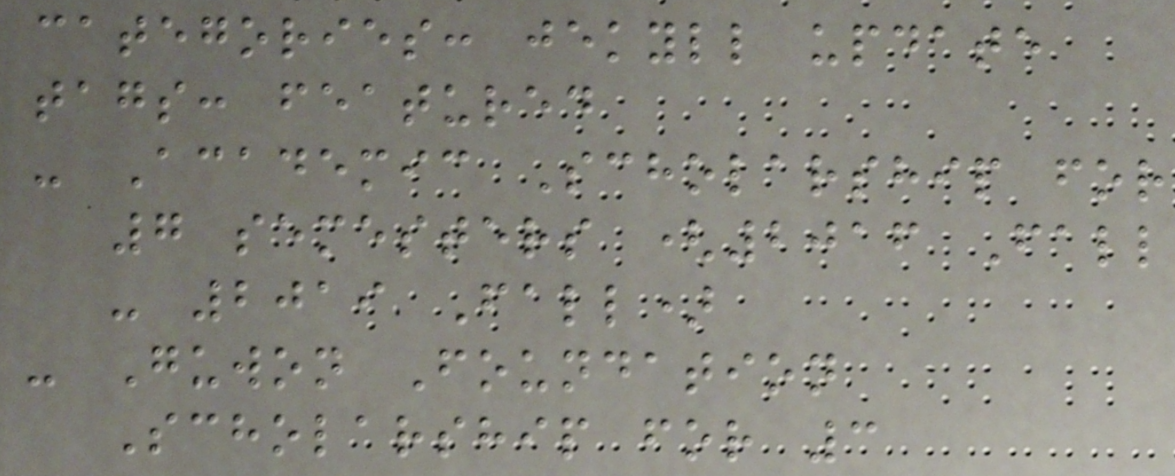categories: jekyll update
tags: featured
- Academic Scholarship for
7 semesters (2016 Fall
- 2019 Fall)
- Guwon Foundation
Scholarship for 3
